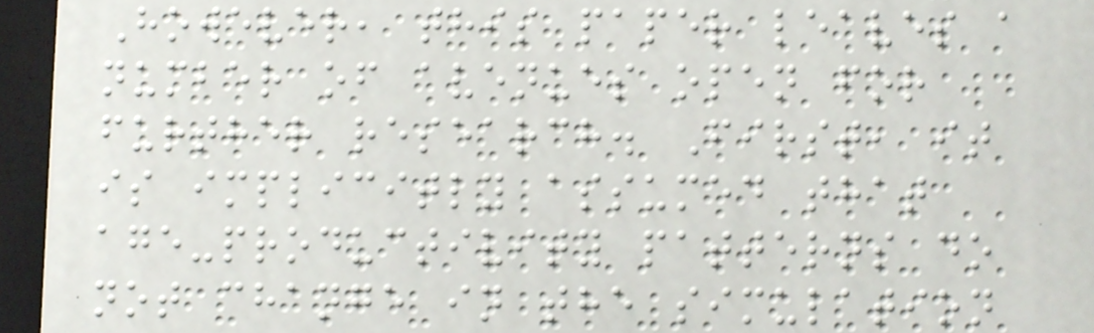However, this paper leaves a
number of avenues open for
further research. First, it
is implicitly assumed that
age-productivity patterns do
not change in the simulation
